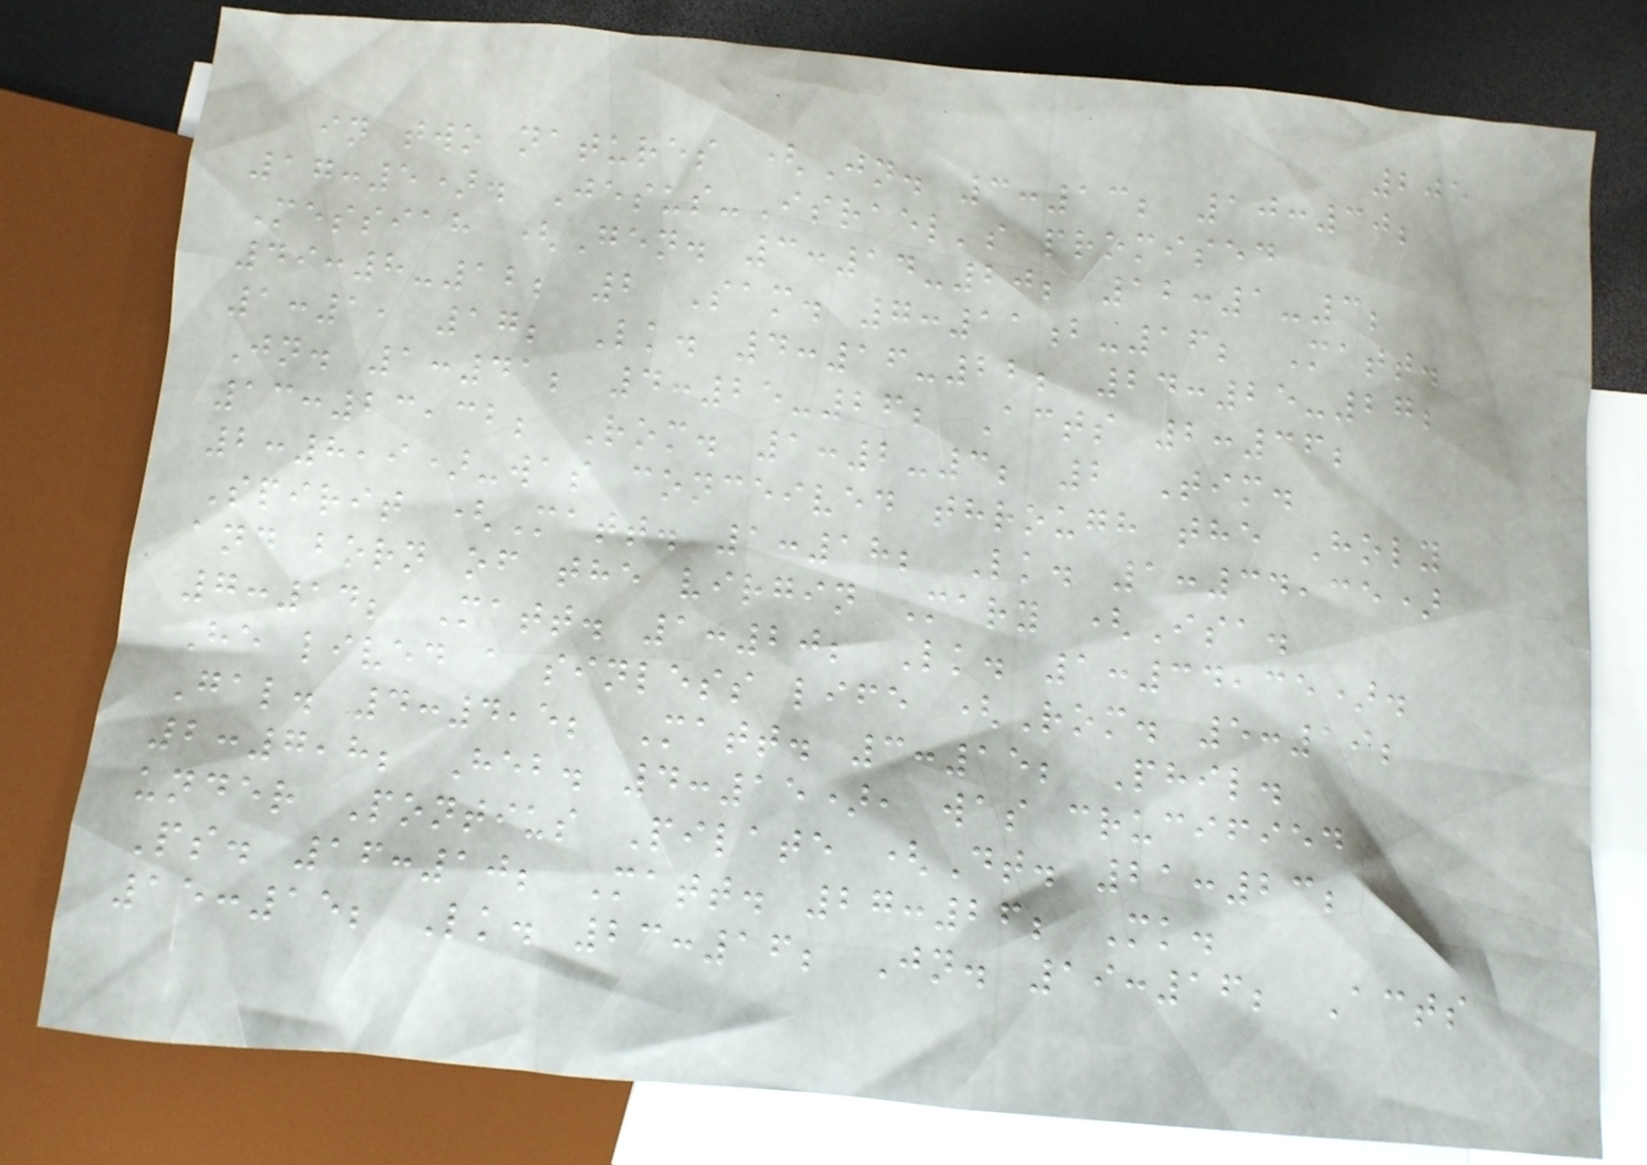205
in two natures (Jn. 3:13; 10:30;
17:5). Jesus-Israel's promised
Messiah (Gen. 3:14-20; 12:1-3;
49:8-12; 2 Sam. 7:11b-16; Matt.
1:1, 17; Lk. 4:16-22; 24:25-27;
Jn. 1:41; 4:25-26; Acts 2:36;
13:23,32; Rom. 1:2-3; 2 Tim.
2:8,9)-was conceived through the Holy
Spirit (Matt. 1:18; Lk. 1:34,35)
and born of the virgin Mary (Isa.
7:14; Matt. 1:20; Lk. 1:34,35).
He lived a sinless life (Rom. 5:19;
Gal. 4:4,5; Matt. 3:15; Phil.
2:7,8; Heb. 4:15), was crucified
under Pontius Pilate (Dt. 21:23;
Ps. 16:10; Matt. 27:26; Mk.
15:15; Lk. 23:16; Jn. 19:16; Acts
